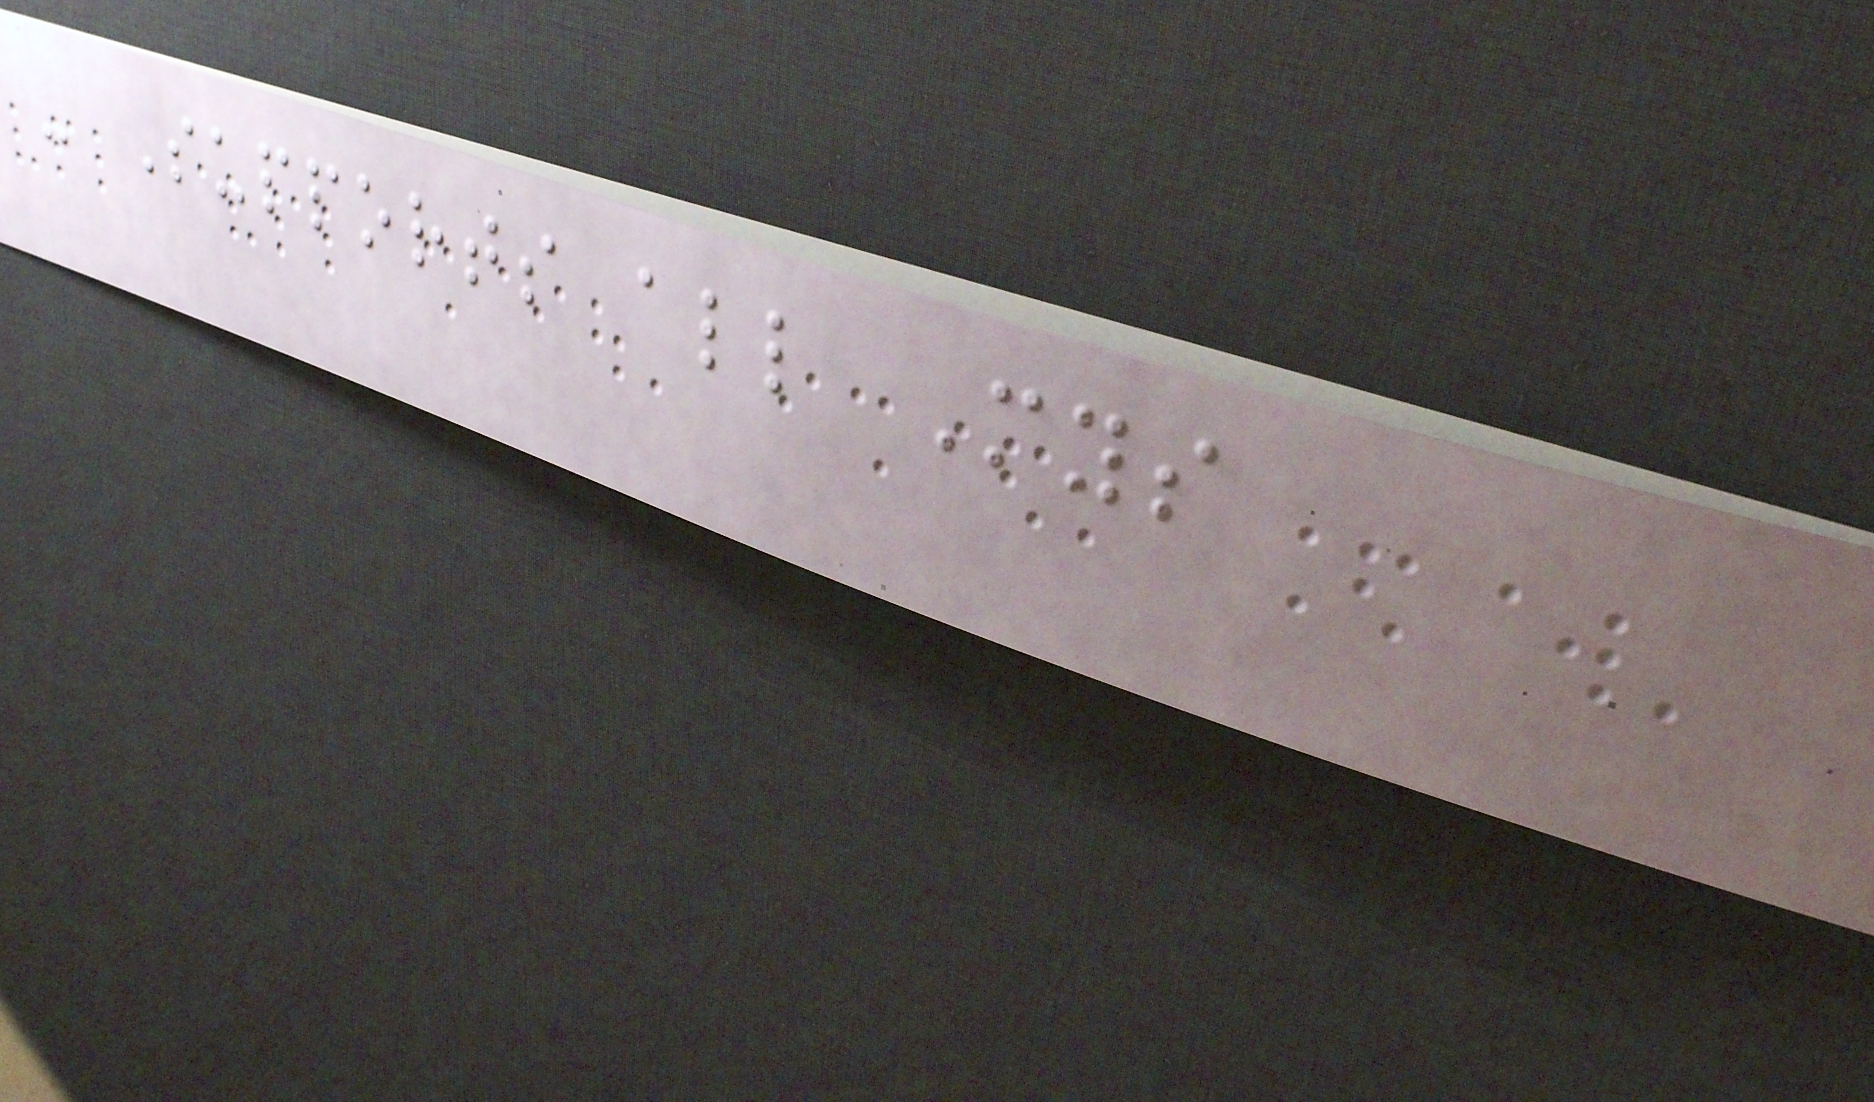- Supports all Mys
